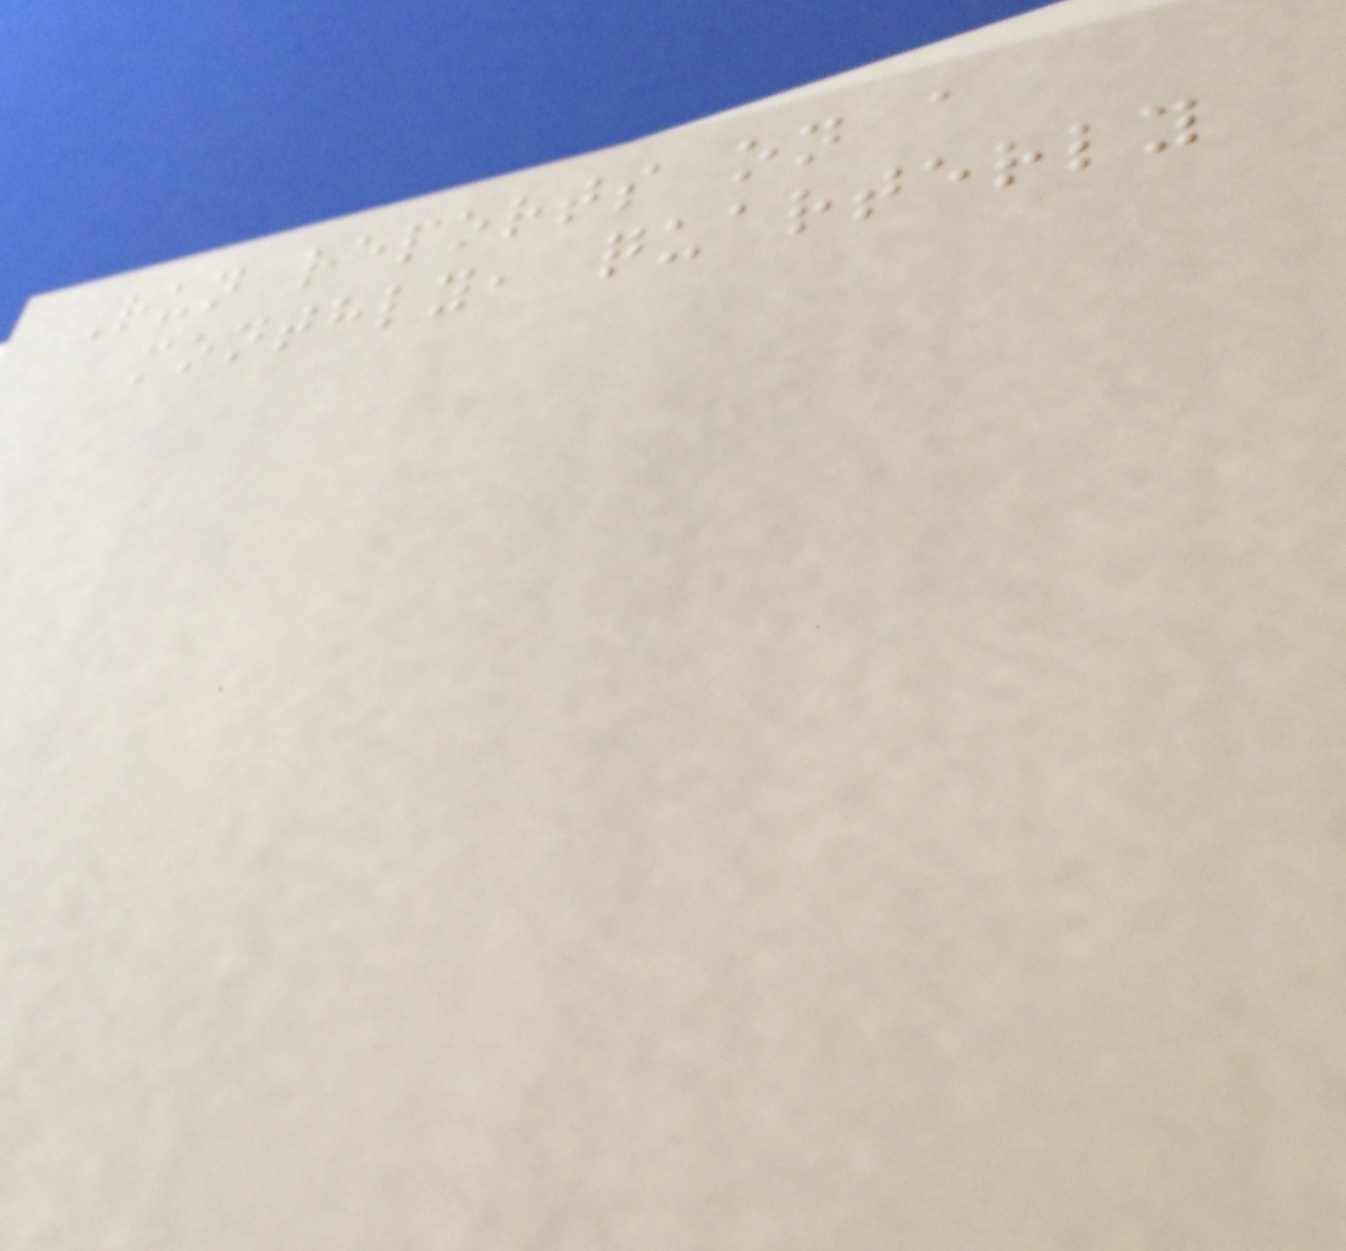Run reports on a
monthly, quarterly
